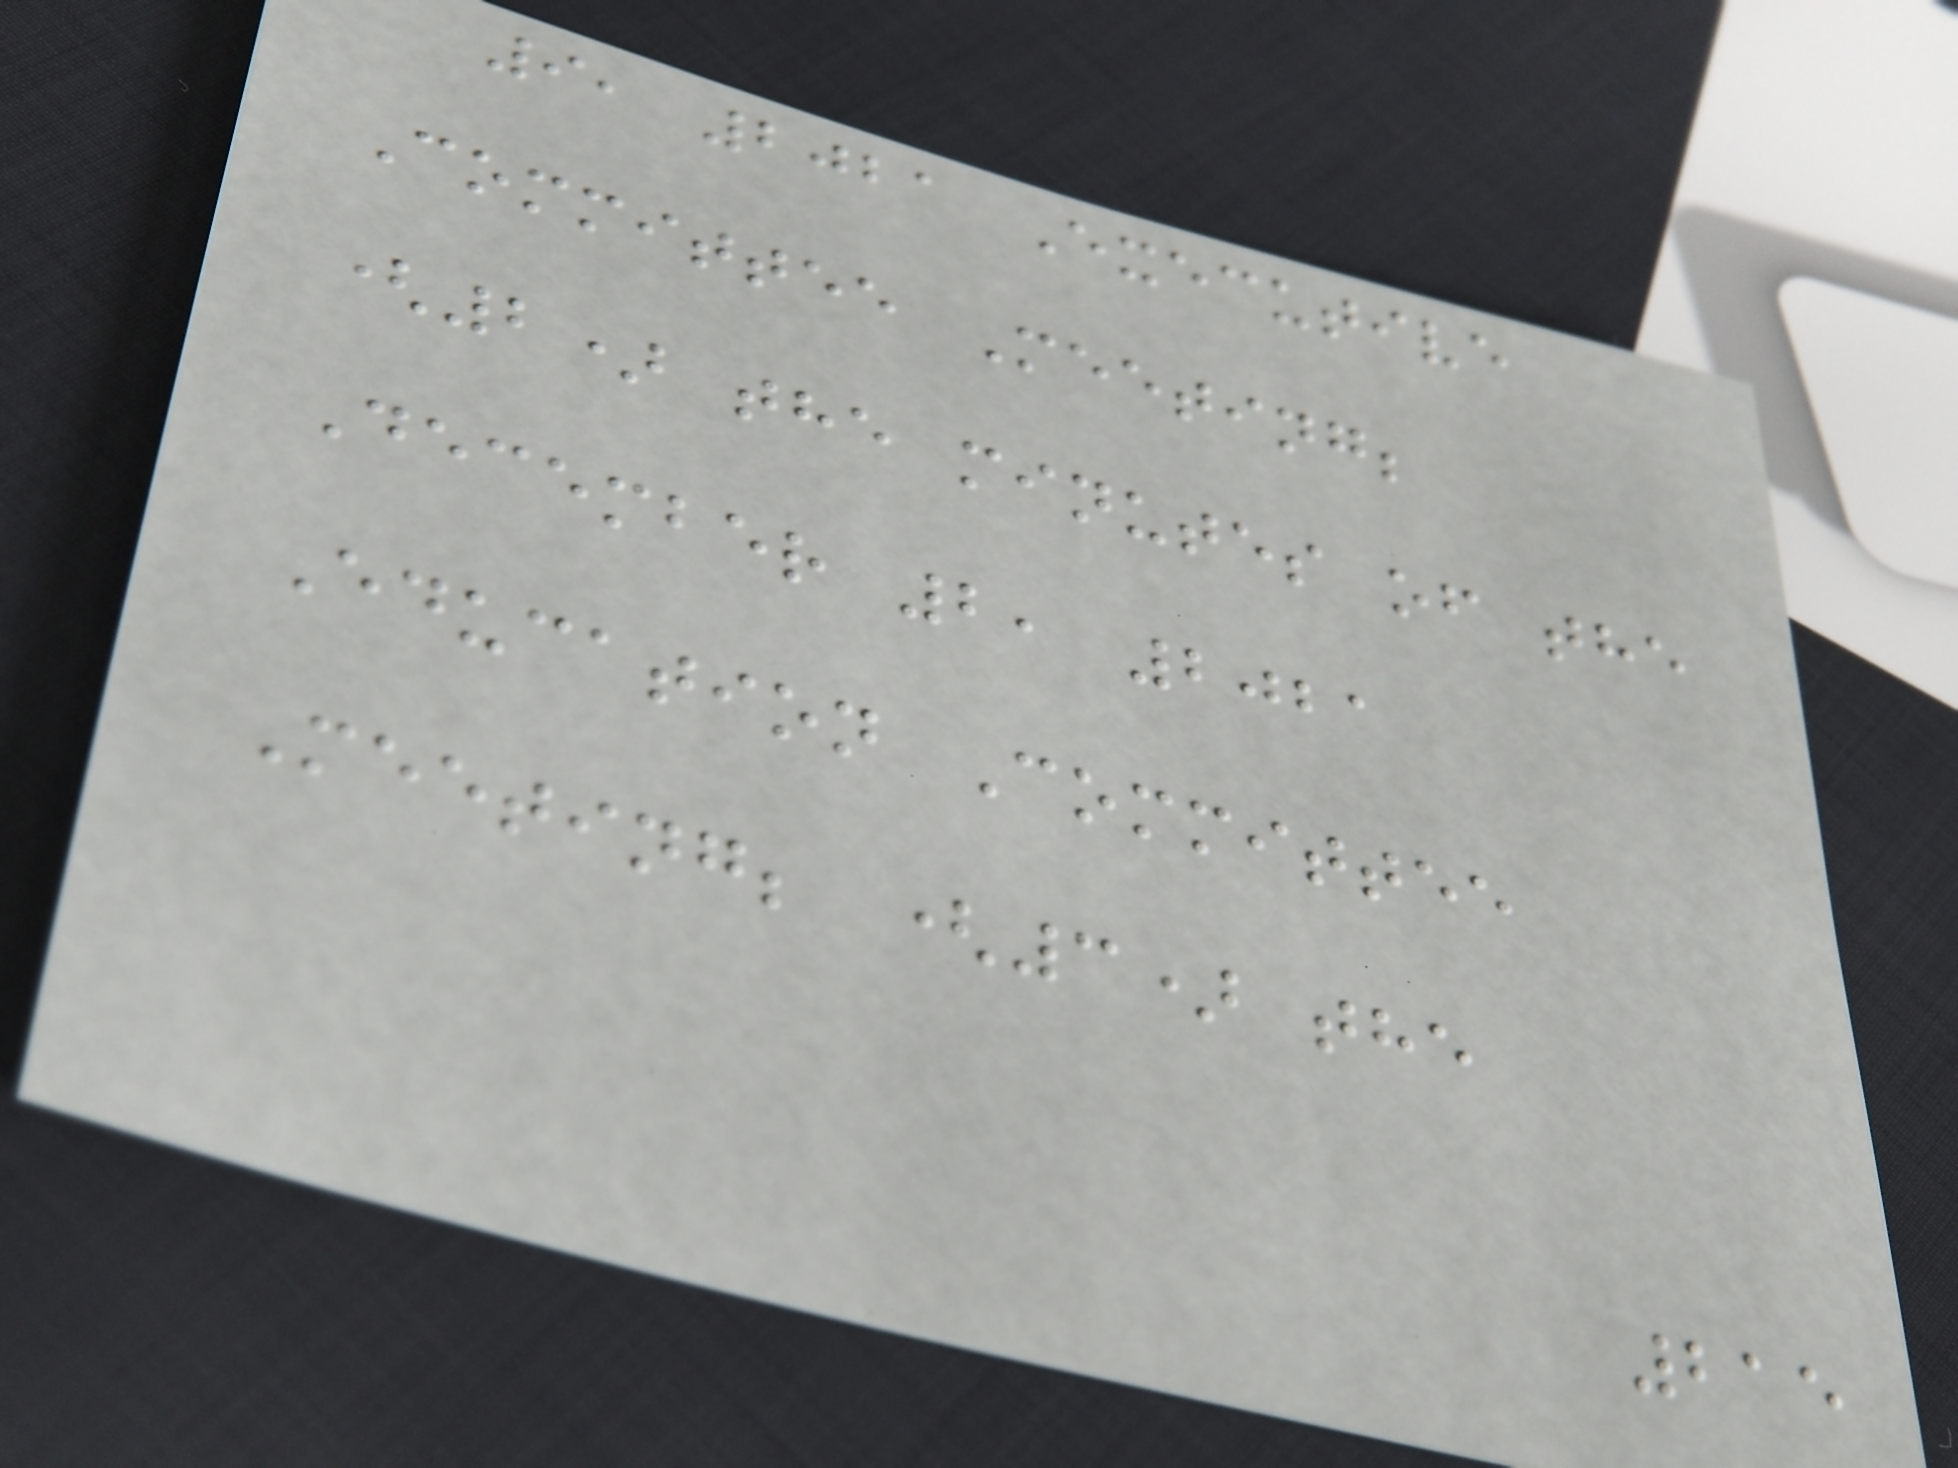9, 2021 Executive
Committee Meeting;
(2) the minutes of the
December 2, 2021
Education Committee
Meeting; (3) the
215
